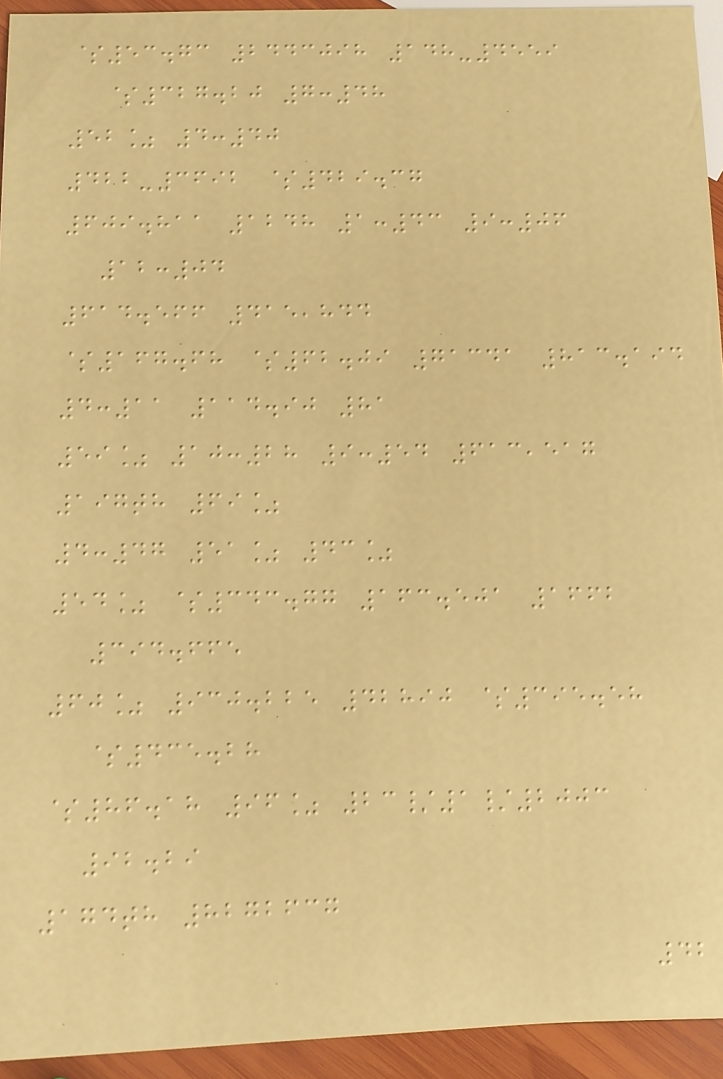$53.73 2443098 148-4559
$327.20 7:48
52% 4:40
422-3692 $429.37
609.811 1248 1:43 9:06
12:04
614.566 415,844
$167.68 $62.09 71341 813.194
4:11 114.90 81
59% 10:28 9:54 613,517
197th 69%
4:47 51% 43%
54% $343.77 163.501 1662
394.665
60% 930.225 42890 $395.58
$435.28
$86.18 96% 23/1/2003
92.29
174th 8272637
42
